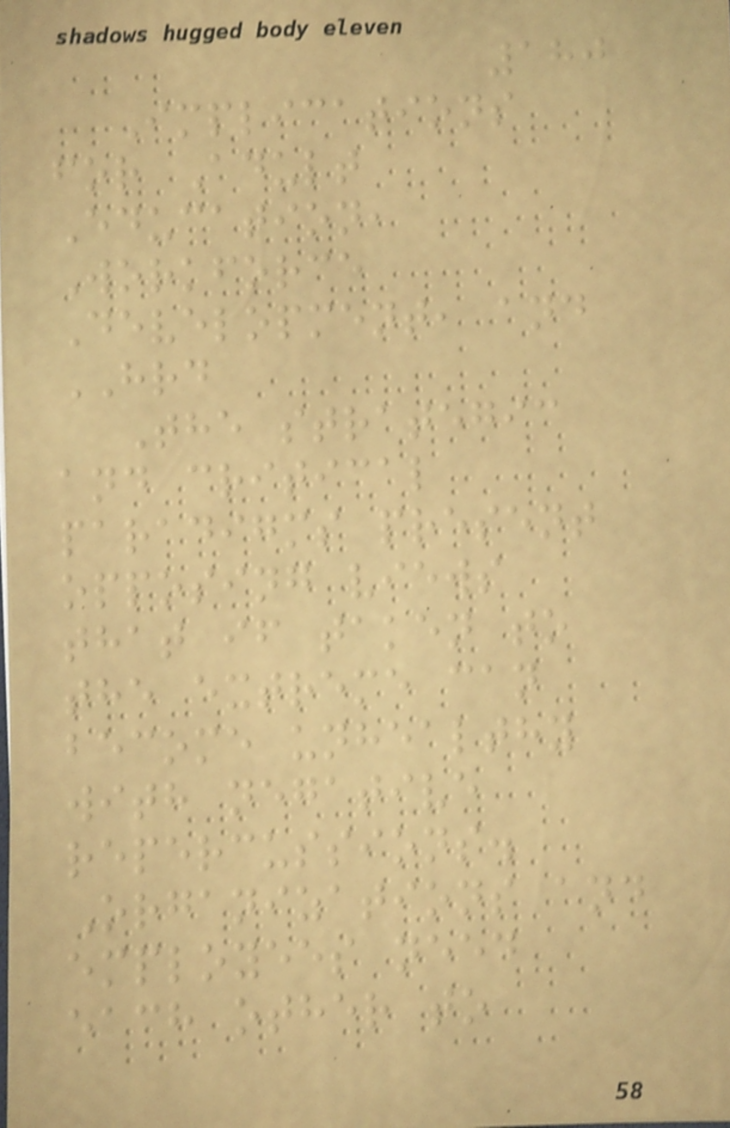180
Implications
for Adult
Education,
Workforce
Development, and
HRD
The strategic
and critical
paradigms present
opposing views
that if taken to
the extreme can
become unhealthy
with negative
repercussions.
Organizations and
employees need
each other to
